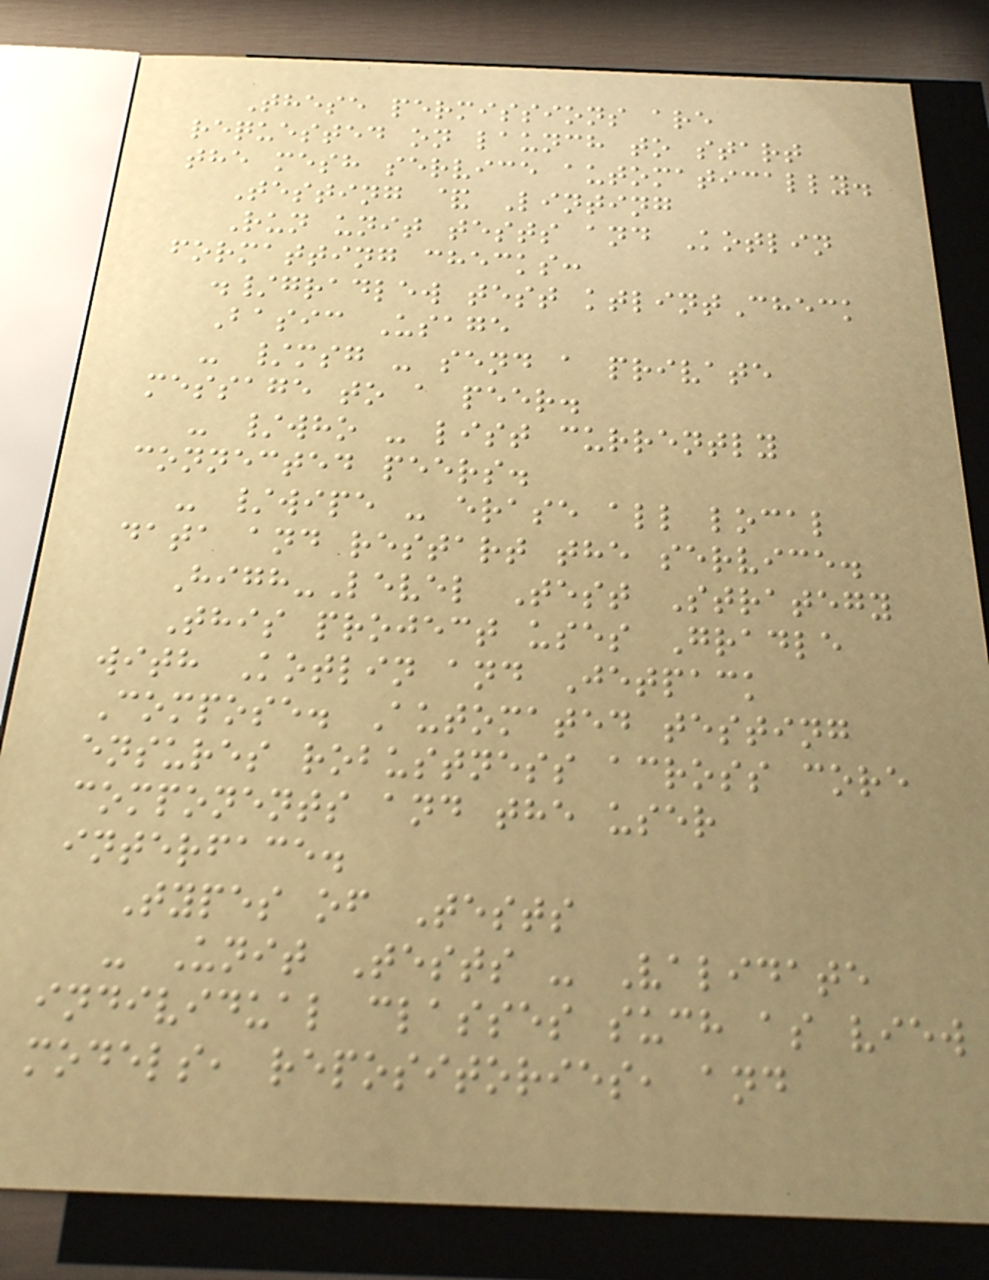These permissions are
requested on launch to start
the mesh service automatically.
Testing & Linting
Run unit tests and Kotlin
formatting checks:
./gradlew test ktlintCheck
Basic Usage
- /msg - send a private
message to a peer.
- /who - list currently
connected peers.
- /wipe - erase all local
data and restart the service.
High-Level Test Strategy
This project uses Gradle
with Kotlin and Jetpack
Compose. Automated testing
ensures robustness across core
components and the user
interface.
Types of Tests
- Unit Tests - Validate
individual classes such as view
models, repositories, and
